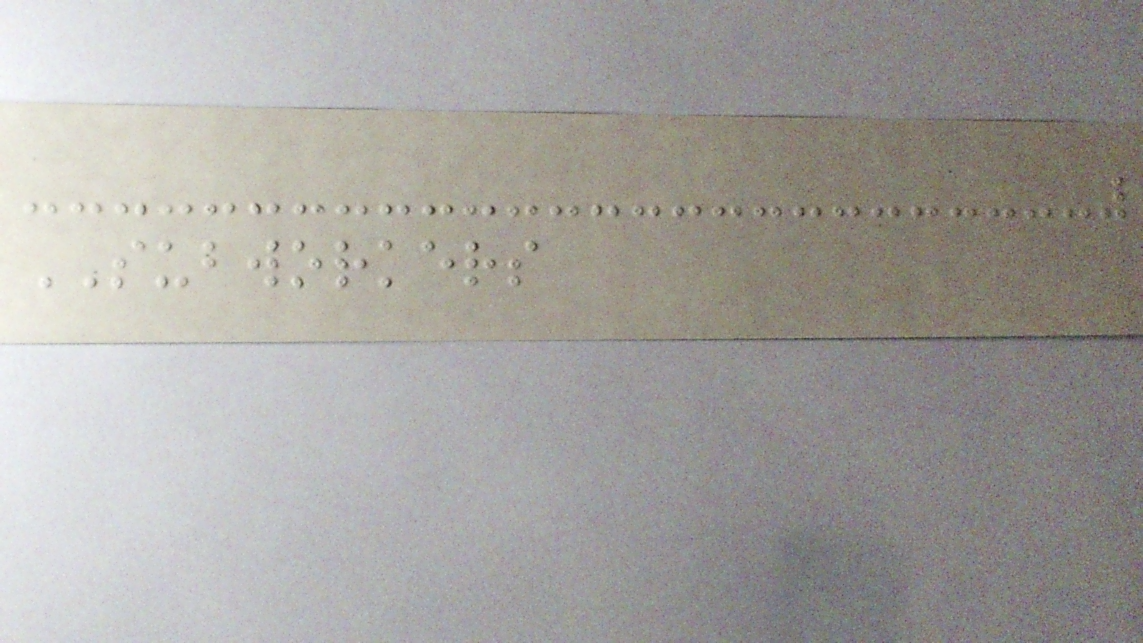SUBWORKERS
